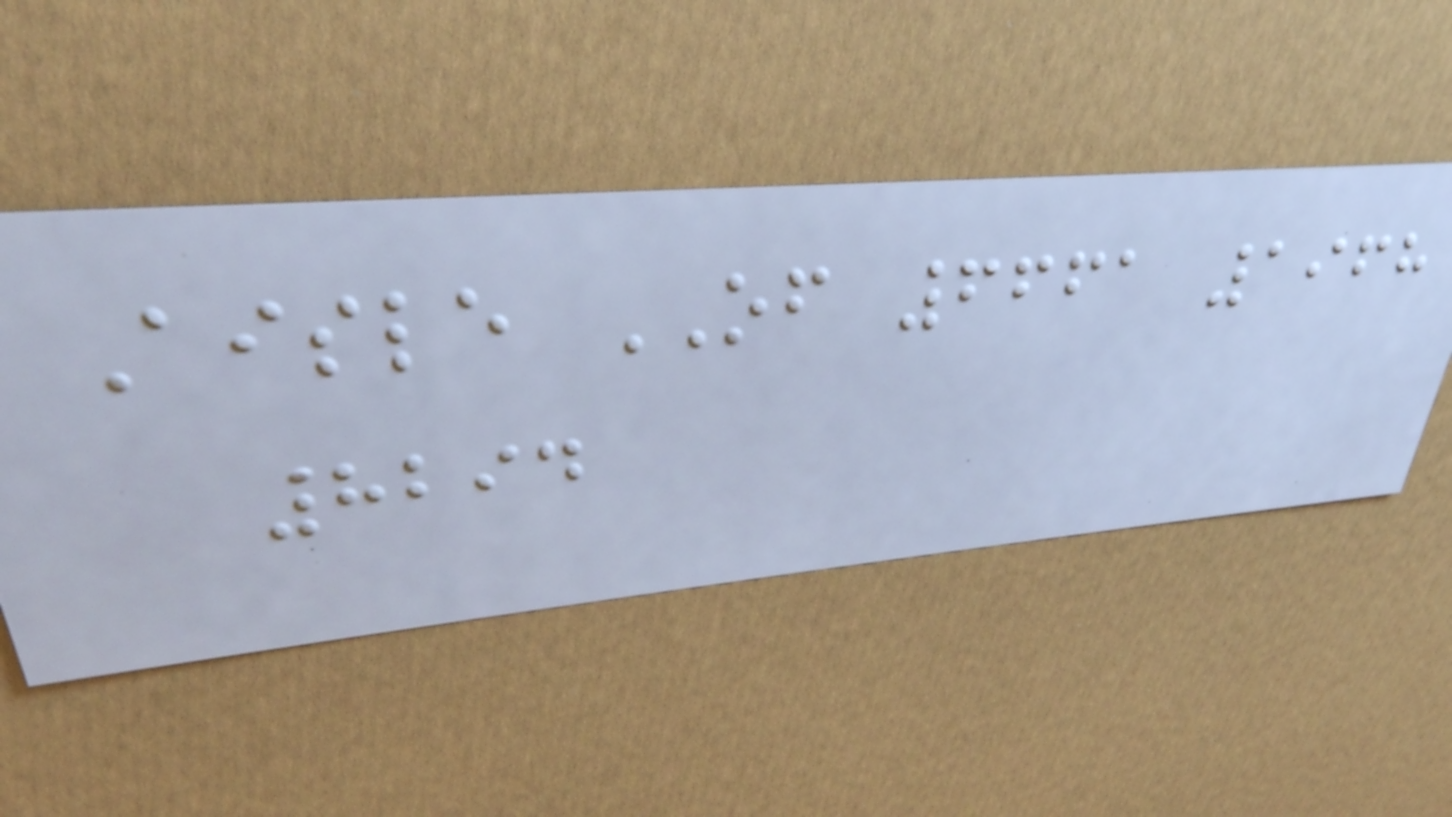Aisle OF 6661 1968
8294
